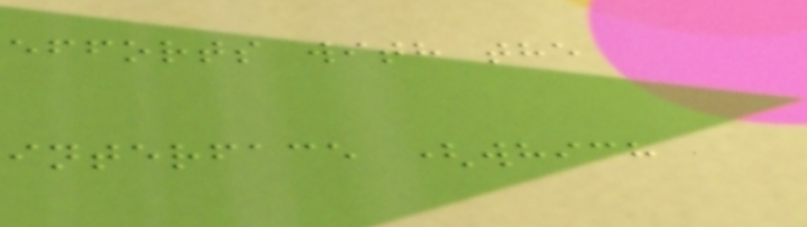efforts with the
interface (which
